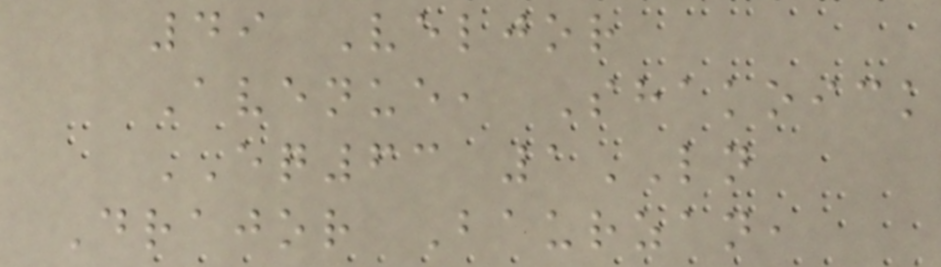49 Veljor
Avenue, Shakoick
EQ63 1LN
Drajor Baurzan,
